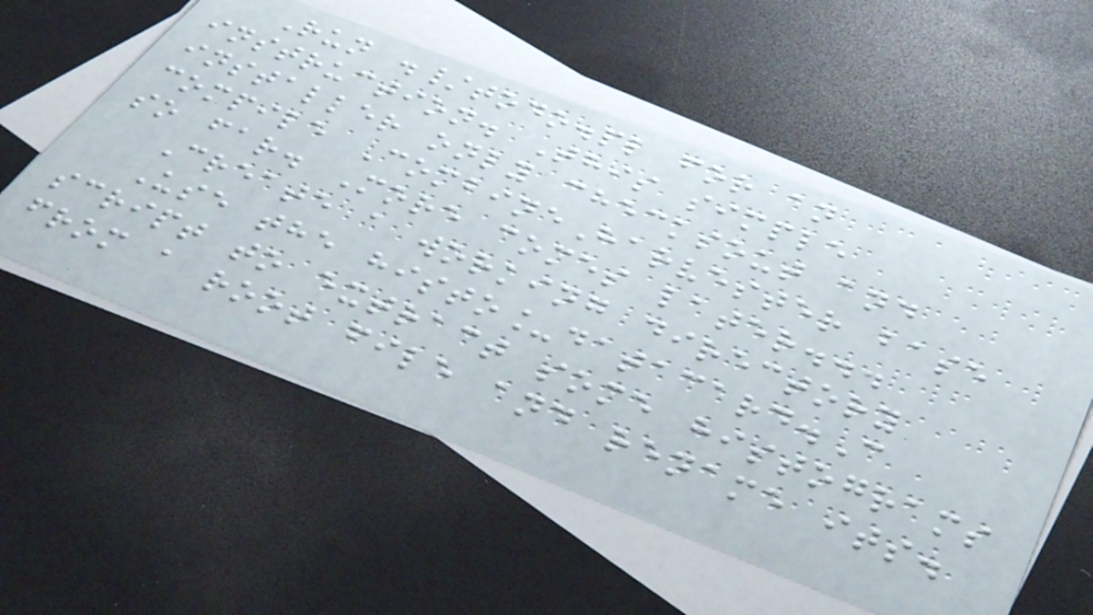Run ./todo.pl for an
instruction. This simple
installer only checksout and
compile CombineHarvester base
so far. More comes later...
Create a working directory
Use the histo_datacard.C
script to extract some histograms
from a root file and rename its.
